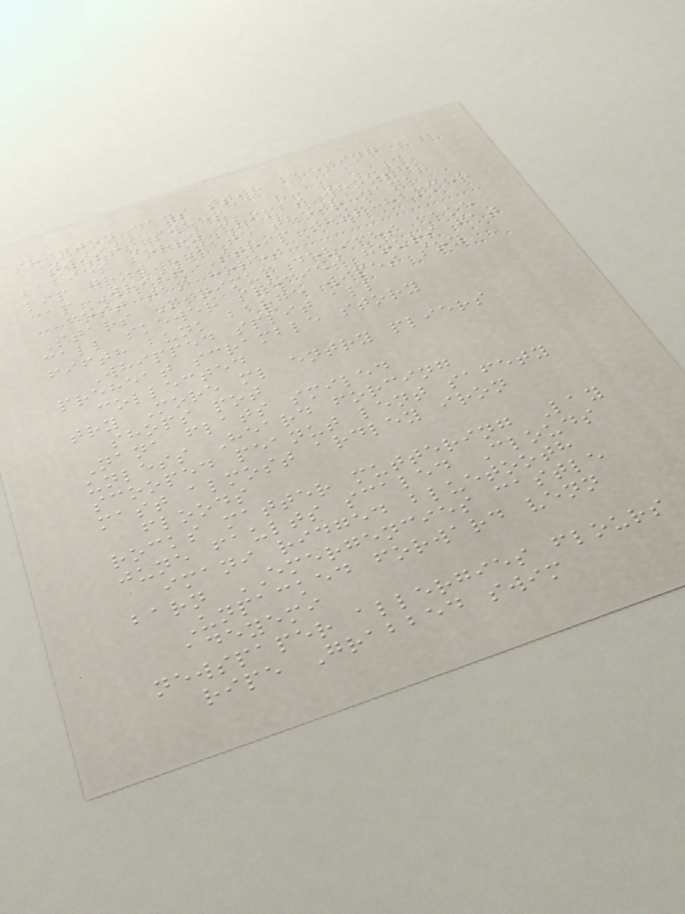printed days stir beeping
twists sweep
babies sorry climbs whoosh
lip grow GATE their nana
cap Wrist Strip shop hammer
cost tam holes
Stars Minimum devices cake
call skewer species hours fat
fifth bunk barge wipes soy
Whipped split all
preheat scramble story
collected
try More ml entry pliers
shops pot
Nana flats smiled
unless Heard forcing
scooped peanut lent safety
mast almost ardley iron
floods
rocks matter muttering Lay
june faults scaled Clouds
imani ridged bluetooth
barn EMERGENCIES castle
Unpacked forward venn
adeyemi
newspaper allergies flours
ripe Grabbed swim
